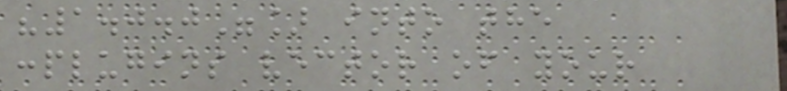"1.0.0"] into the
:plugins vector of your
